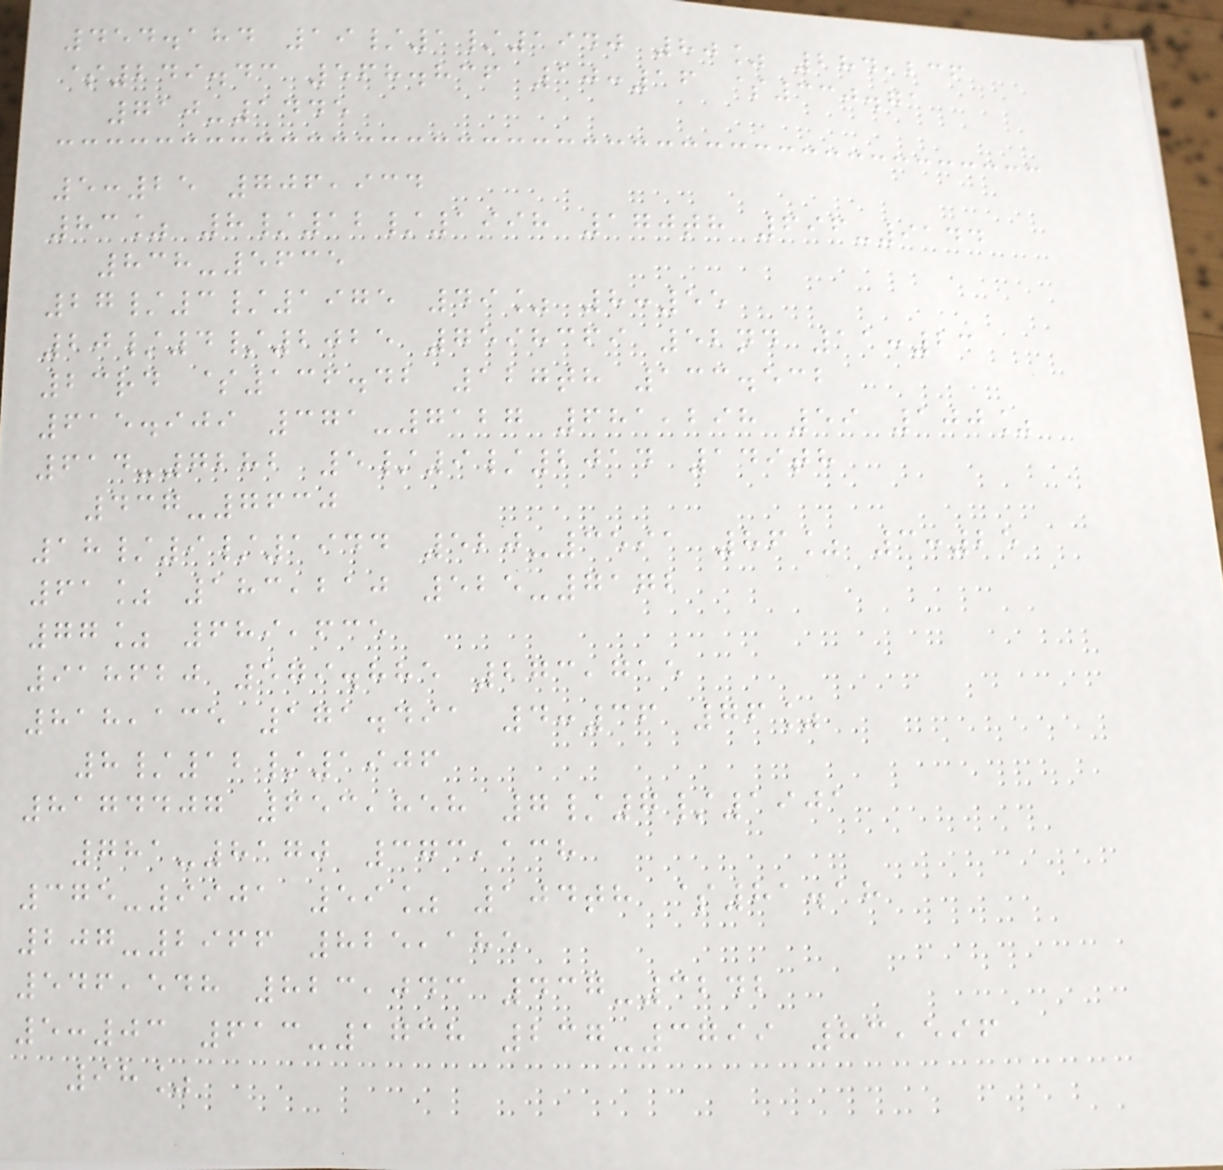454.184 19/1/1940 80% 284,236
$249.43 568.836 10:16 $330.71
710-1445
5:25 706,934
83% 8/12/1998 170th 696-9144
838-5635
27/3/1975 49% 8:55
20/4/2025 7598369 52nd 11:23
23rd $136.42 127th 133.532
615.909 371-7127 681,298 59 100%
614-7282 5/9/2014 149th
437-7630
18/9/1944 520-3591 86% 3:25
61% 183,210 525-7172
77% 689,635
918620 579.885 273,715
818,135 171.491 4:36 76%
8/12/1906
8174407 653,858 7/7/1901
781-8170 373,138
375-9901 59% 104th $81.18
207-2966 825,185
546,548 823,043 437-3242
5:03 613-1738 237-3799 83,596
98%
